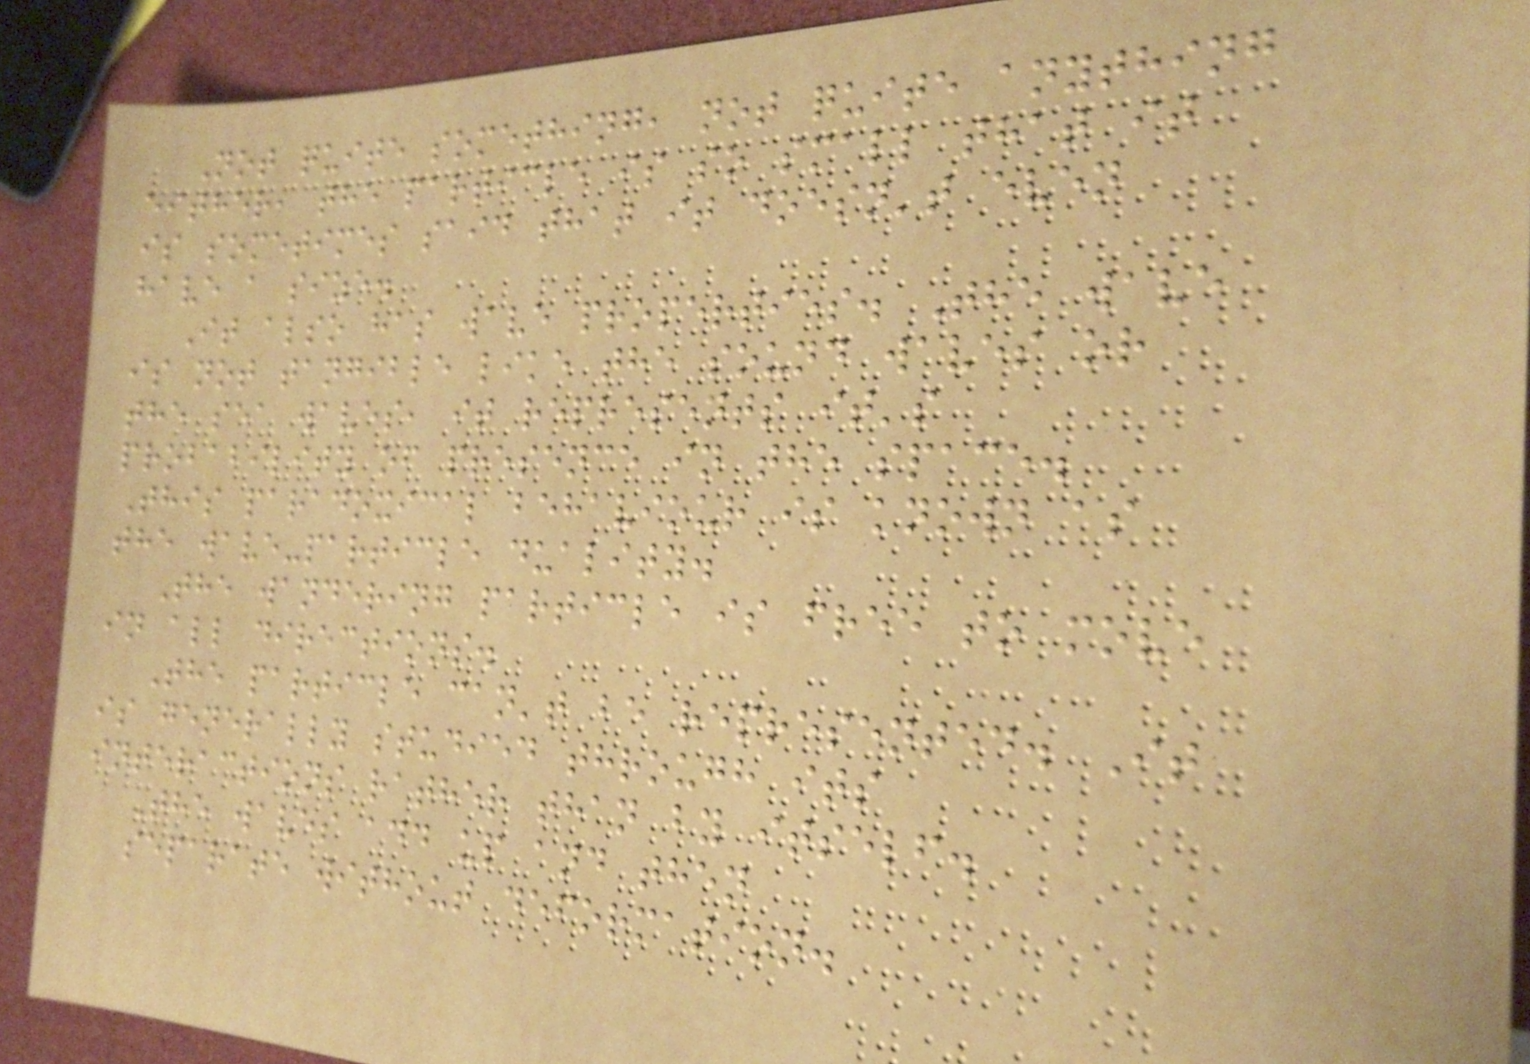Not quite something, not quite anything
either, the particle is so small that it
is sometimes said that it doesn't even
have a size.
It also has wave properties. The wave
is not tangible like the sound waves or
the sea waves, it represents it's
probability of presence in the space.
This paradoxical behaviour is known as
the wave-particle duality.
The wandering particle is free to move
in all directions.
The particle can't be represented. It
is generally studied through its
interactions rather than by itself.
The waves add up and then
separate without deformation.
